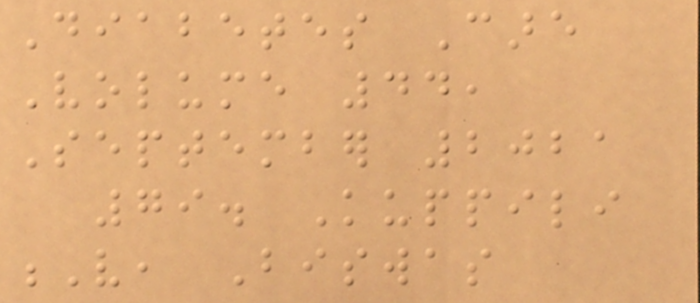Diabetes Care
Volume 44,
September 2021
79. Kuppili
V, Biswas
